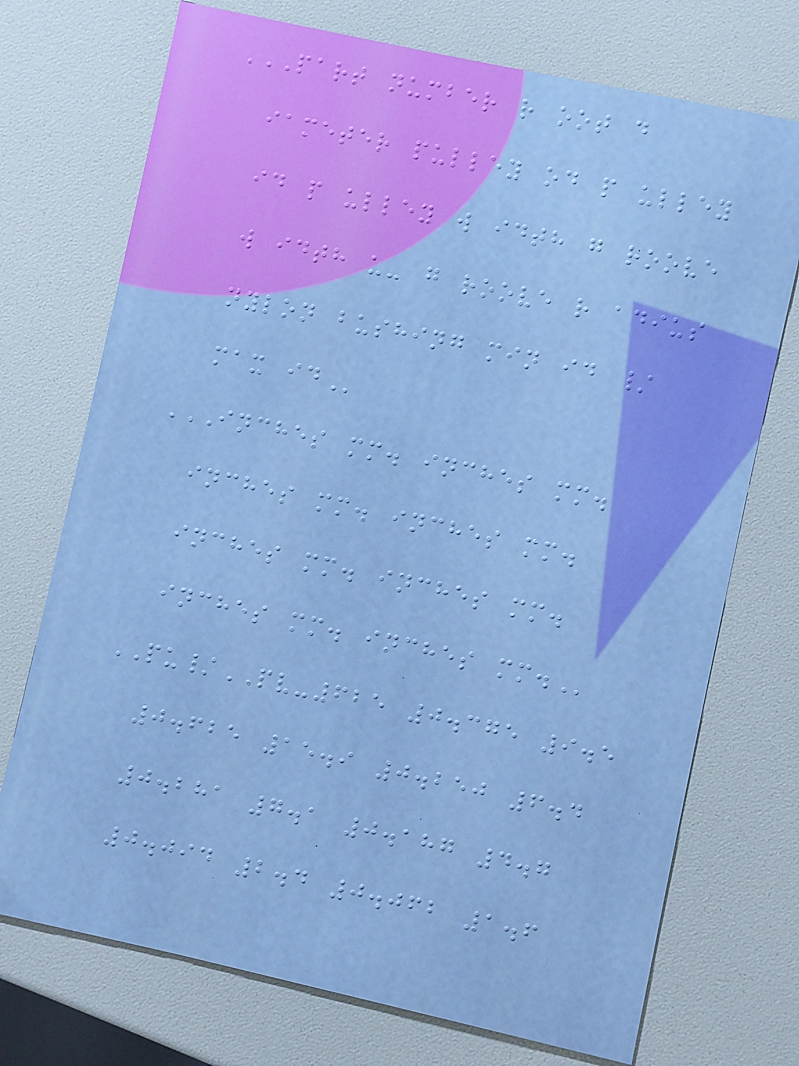PART NUMBER R OOT D
IAMETER PULLEY OD P ULLEY
ID P ULLEY W IDTH G ROOVE
W IDTH U- G ROOVE R ADIUS
NYLON BUSHING MIN ID /
MAX ID
INCHES MM. INCHES MM.
INCHES MM. INCHES MM.
INCHES MM. INCHES MM.
INCHES MM. INCHES MM.
PU/PV-625 0.375 9.5
0.625 15.9 0.250 6.4
0.281 7.1 0.187 4.7
0.094 2.4 0.062 1.6
